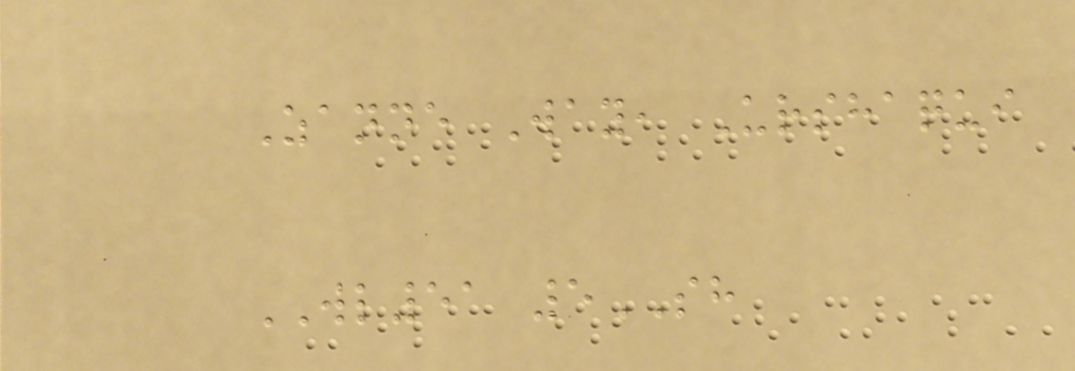Zanne Way, Urshaqui
WL51 5SH
